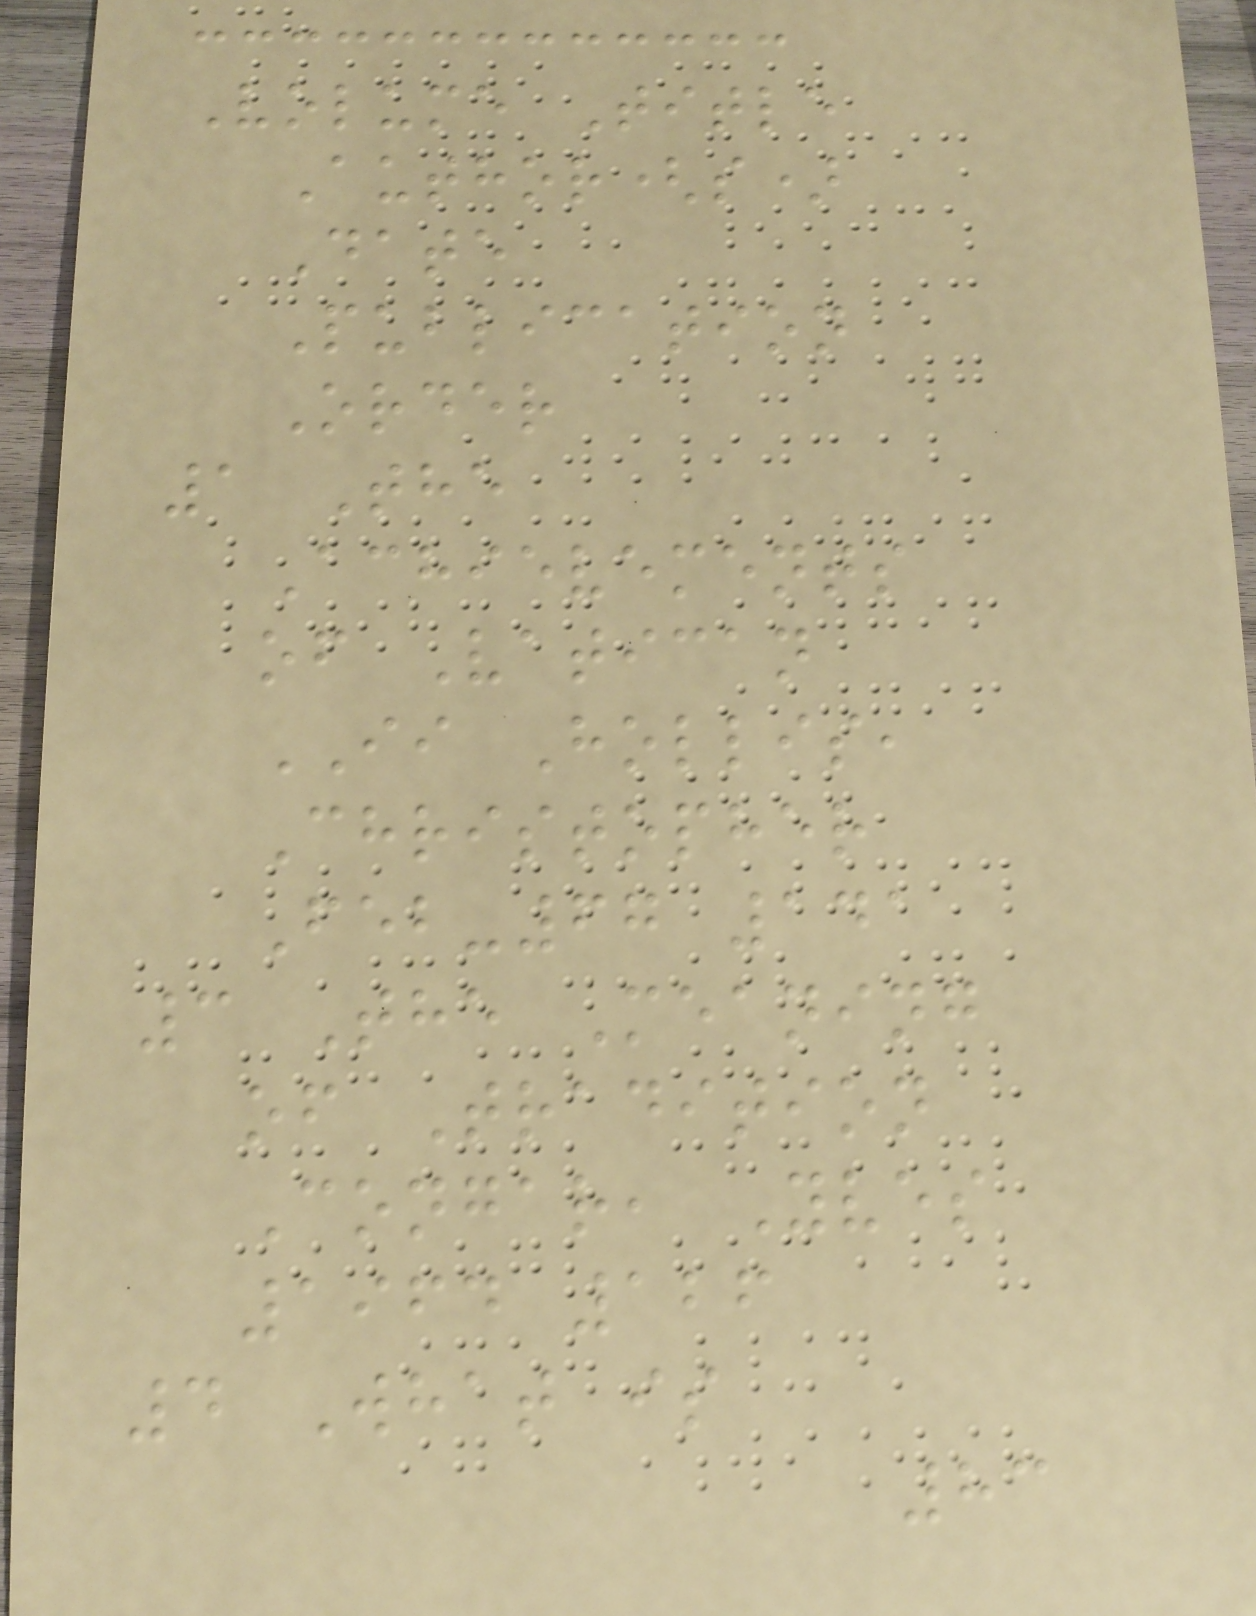Volume Title
Author(s)
Date
Publication
Order
1 The
Achievements
of Vatican
II Hollis,
Christopher
Feb-67 141
3 The Meaning
of Tradition
Congar, Yves
1964 126
4 What is
83
